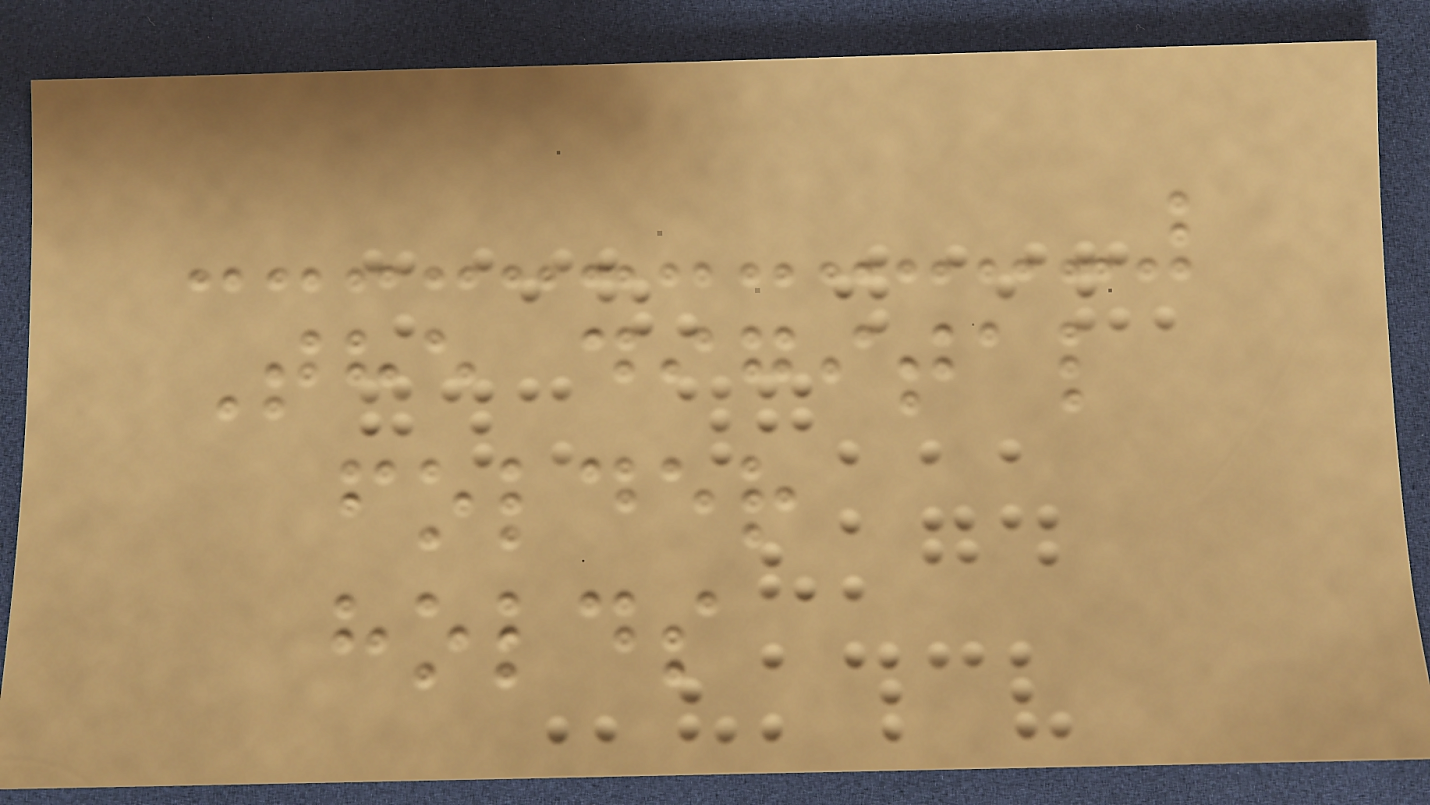The digital
folder
holds
